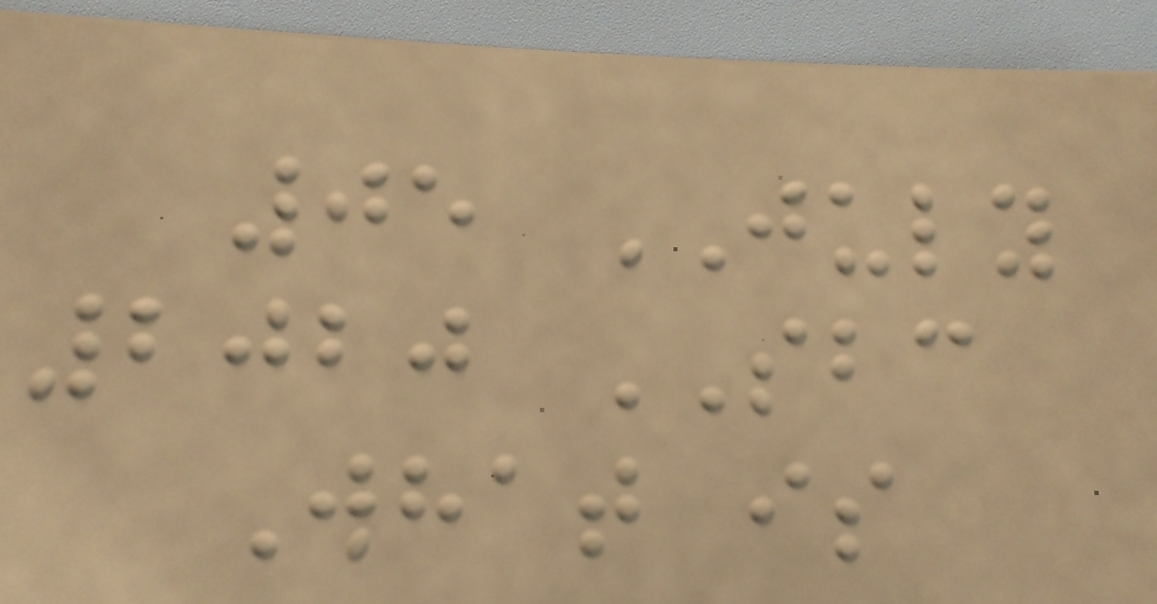05 JULY
2020 SBC
What is
